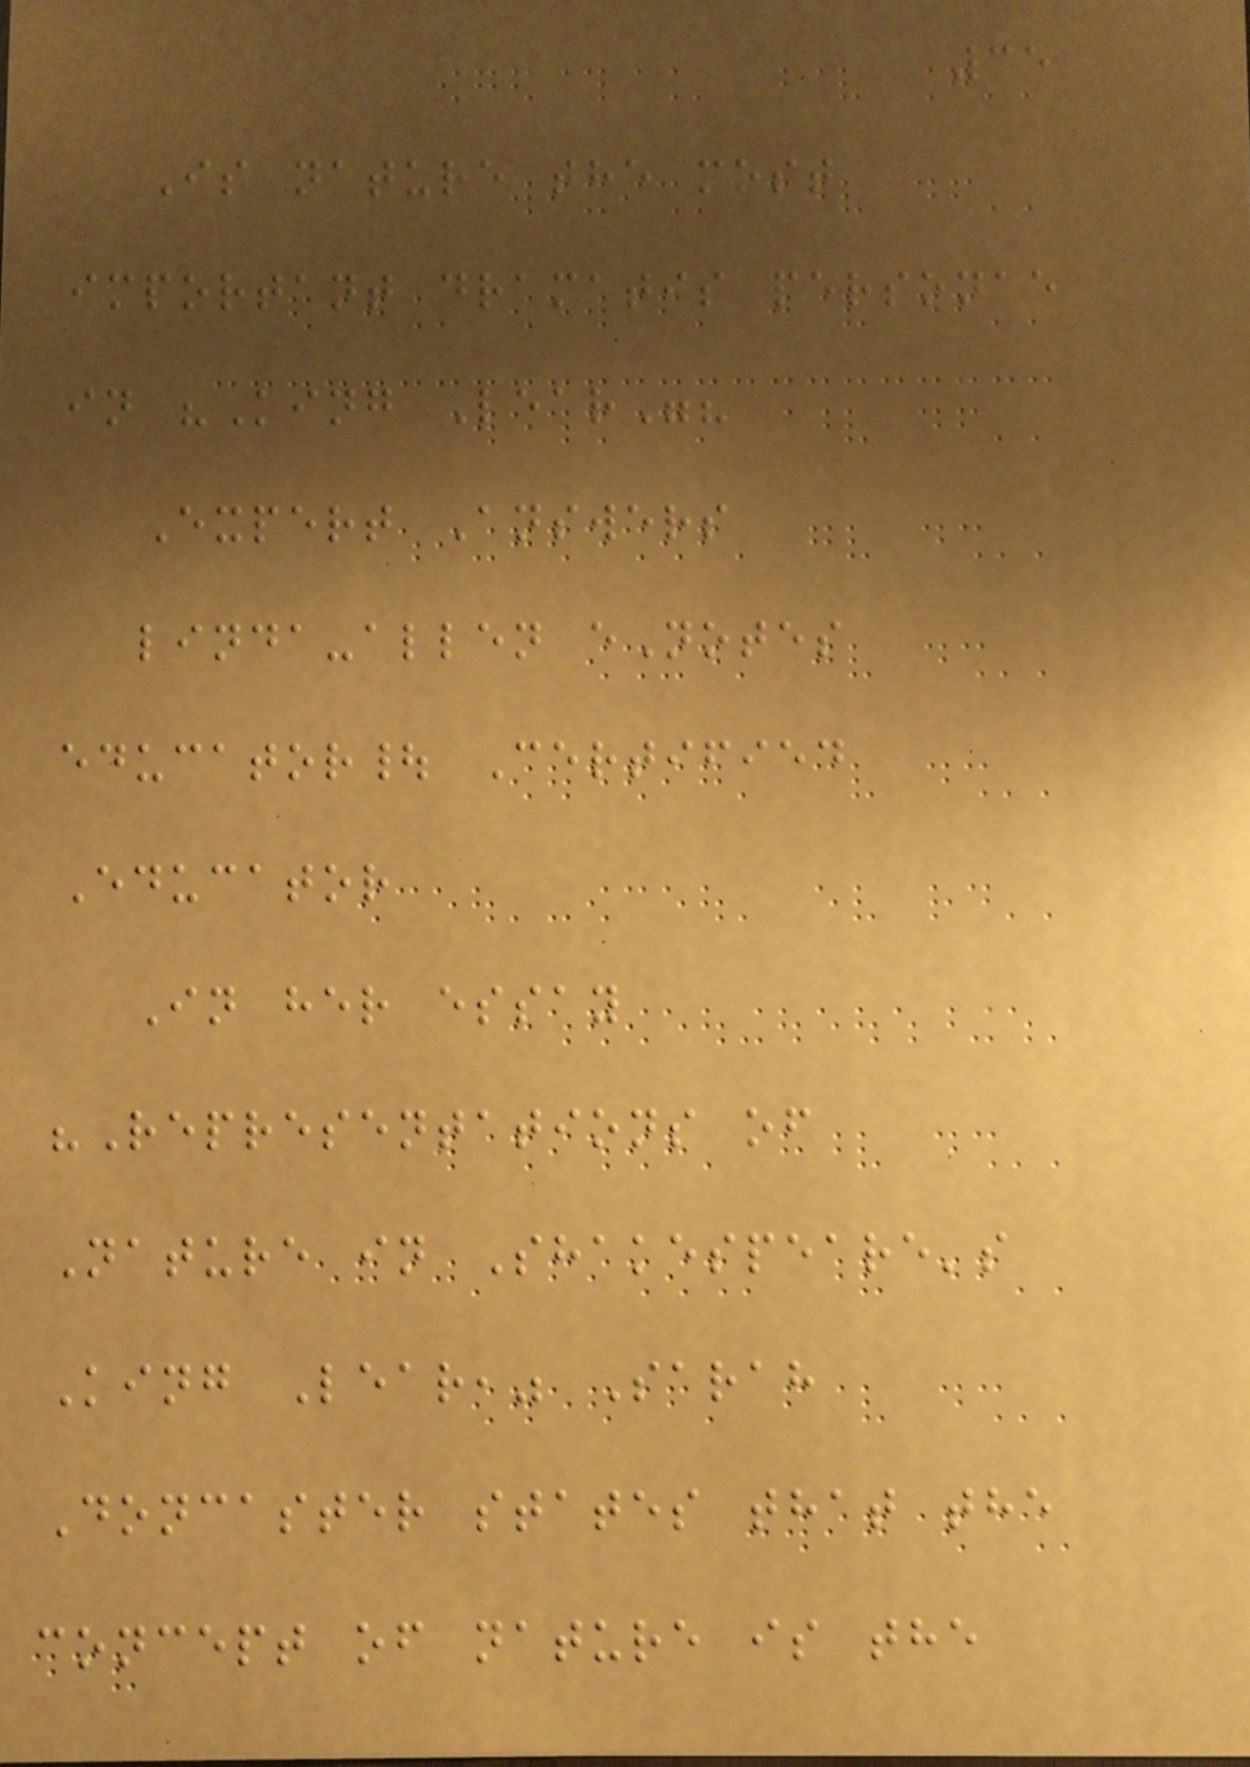35
Is nature the most
important dramatis personae
in "King Lear"?
Expert Answers
linda-allen eNotes
educator| Certified
Educator
In her essay
"Representations of
Nature in Shakespeare's
King Lear," Sarah
Doncaster states that the
concept of nature is the
